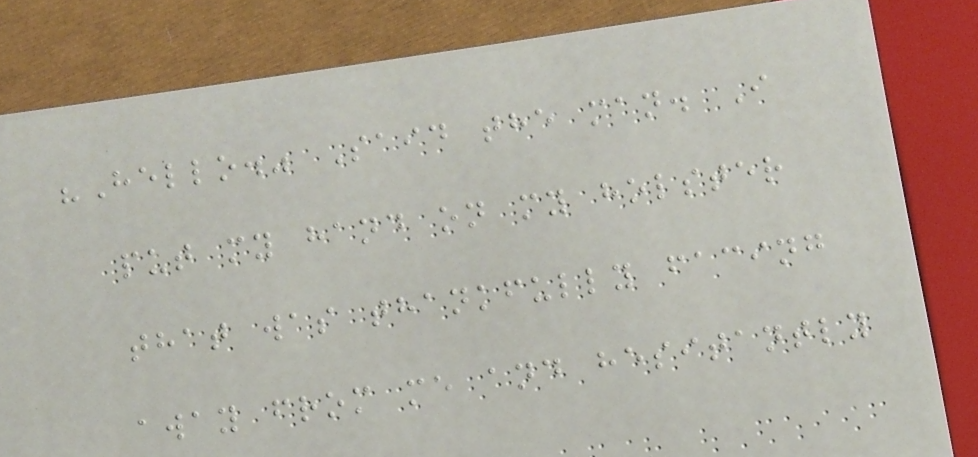"Hello." Said the man. I
put my hand on my holster
that was thankfully facing
away from me and hesitantly
